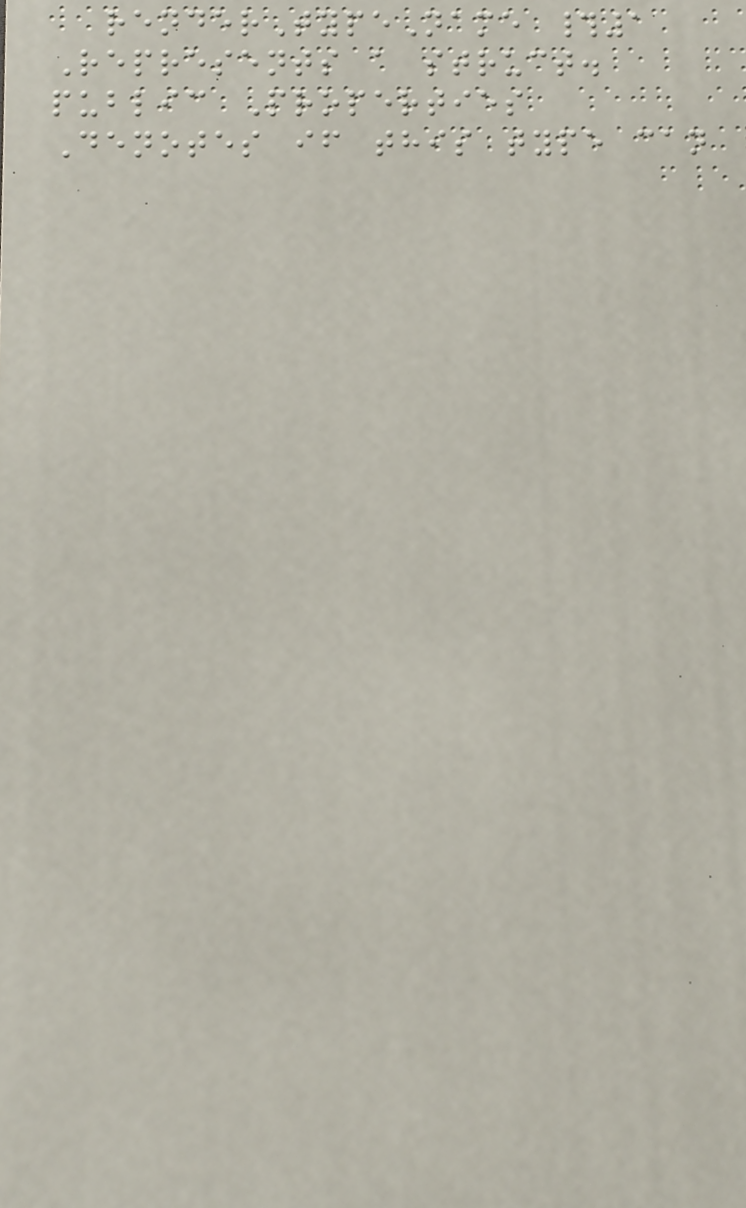renderTypeName #1
Represents a struct.
public Properties
Denotes if this type can
